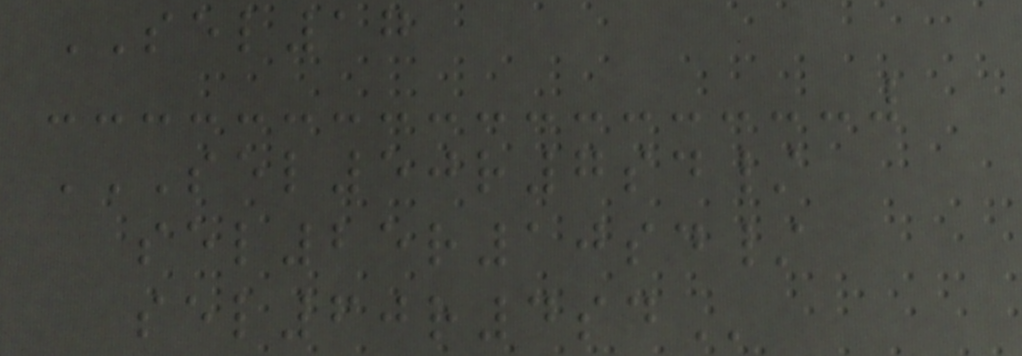SEL17
SEL50R7SD/
SEL25R10SD/
SEL60R4SD
